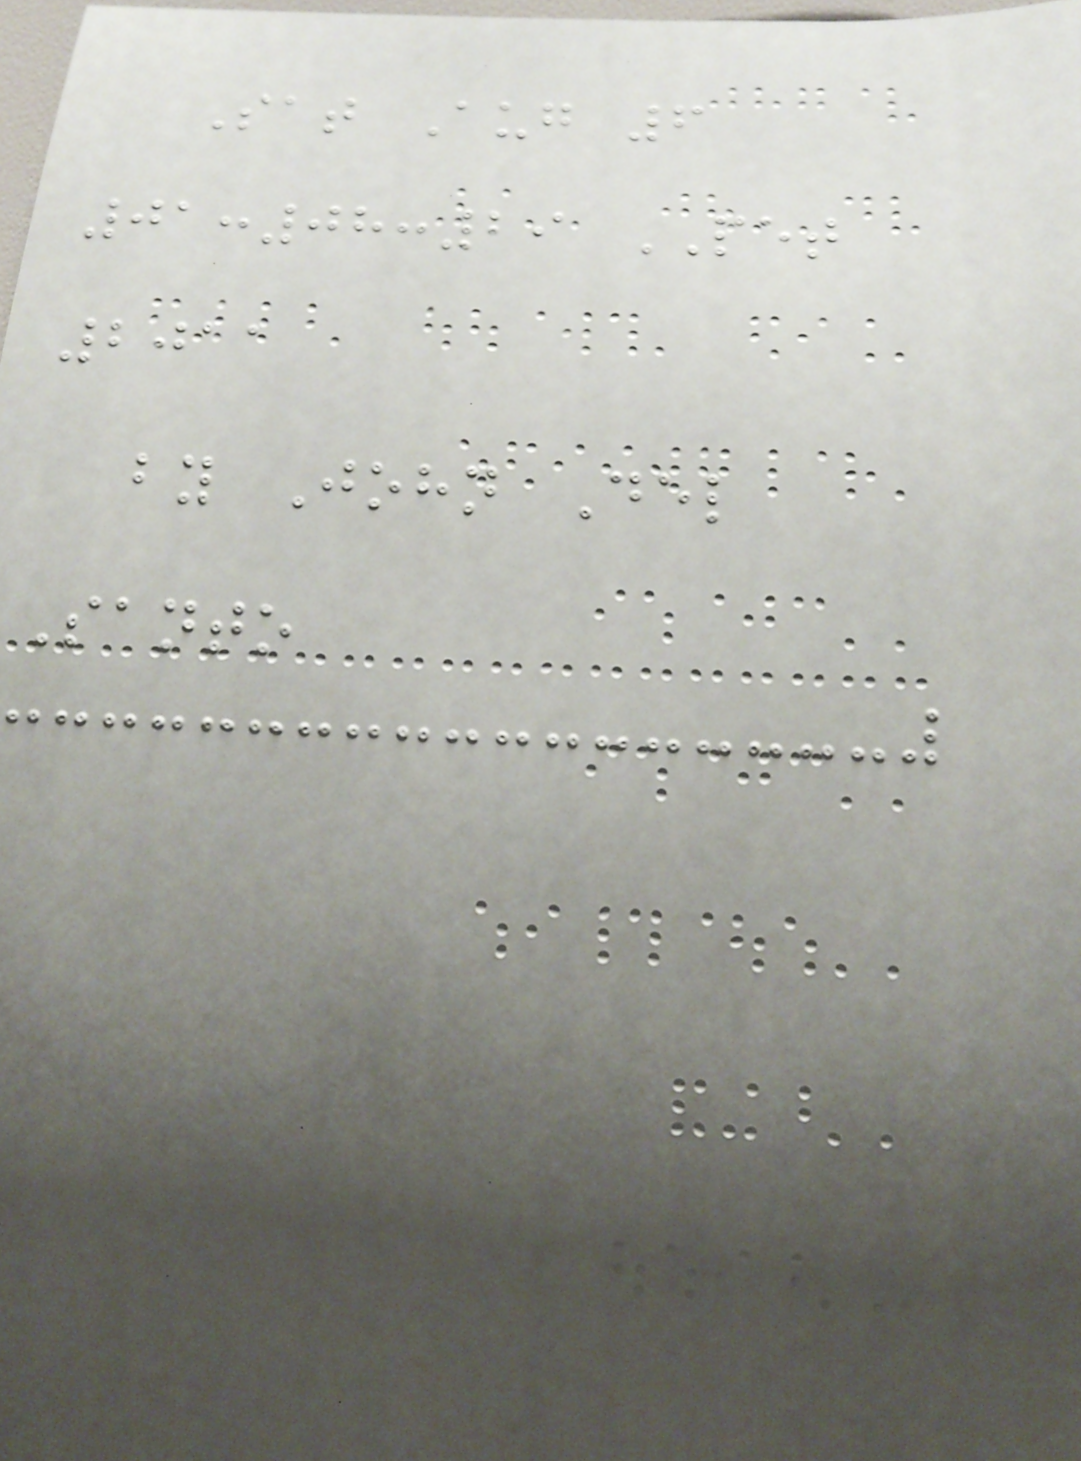Sat Aug 6
01:08:29 PET
2011
by John Del
Santo
